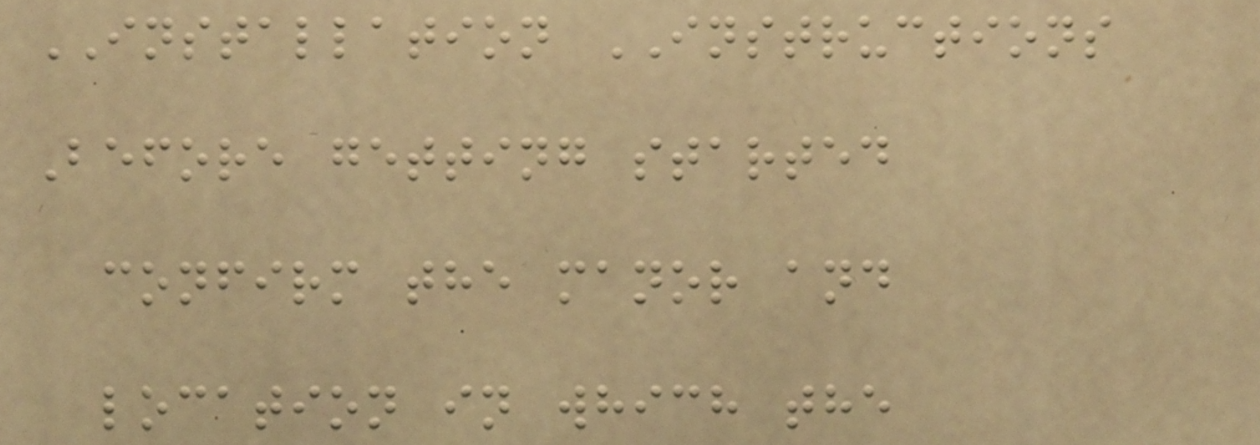INSTALLATION INSTRUCTIONS
Before getting started
confirm the manor and
location in which the
